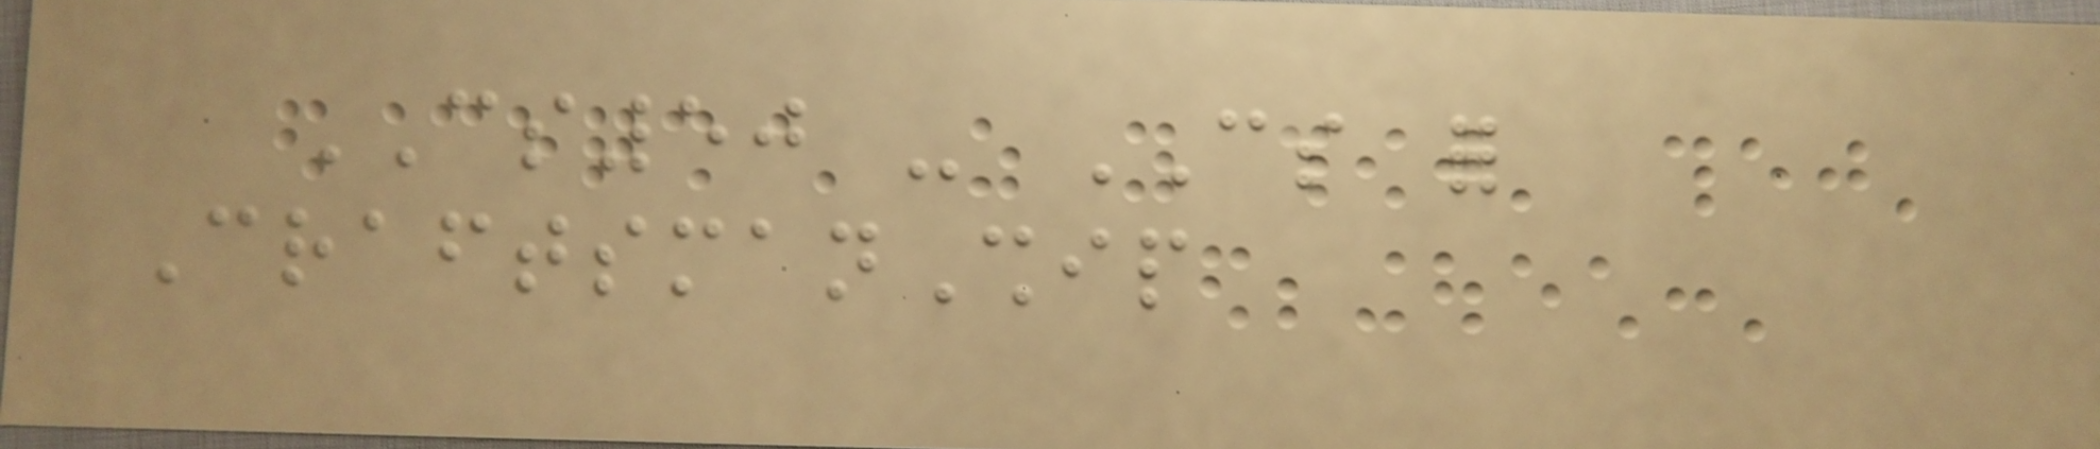CS50 - CS for
CraftsmanShip
